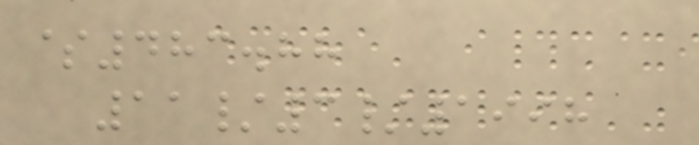$483.88
11/3/1998
